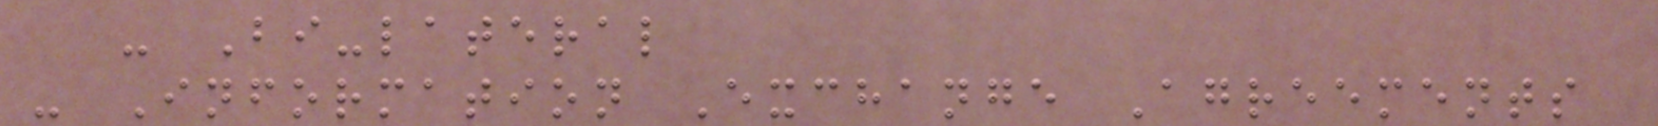- Bi-lateral
- Information Exchange Agreements
